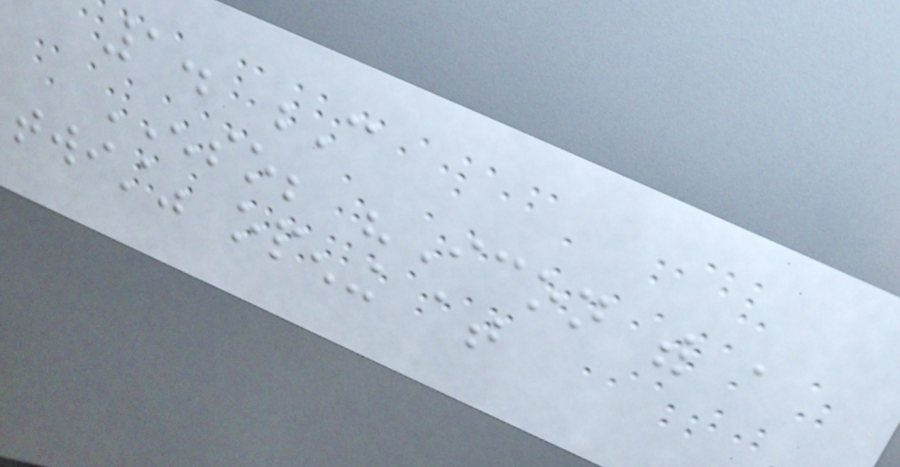1. C
ENSO; "Icon with a
twist" opening at
